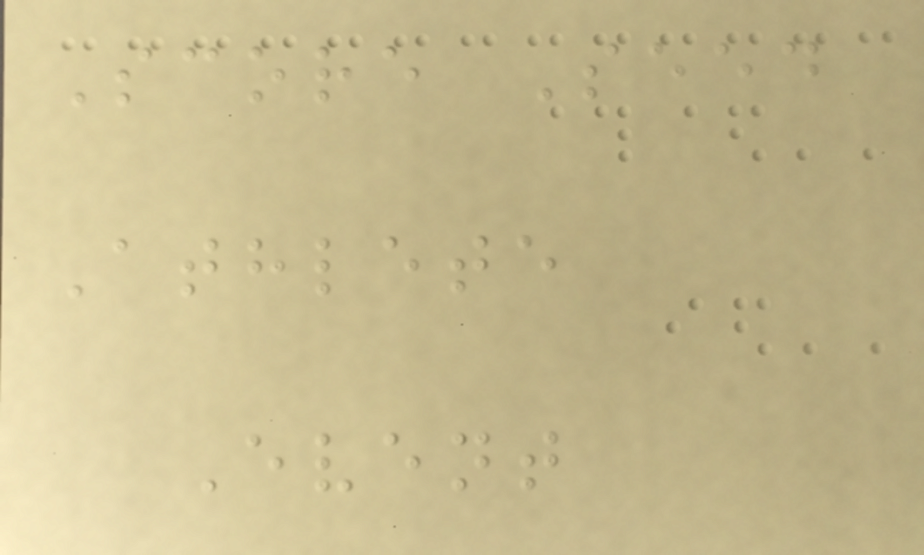Score Seed
Athlete
Event
